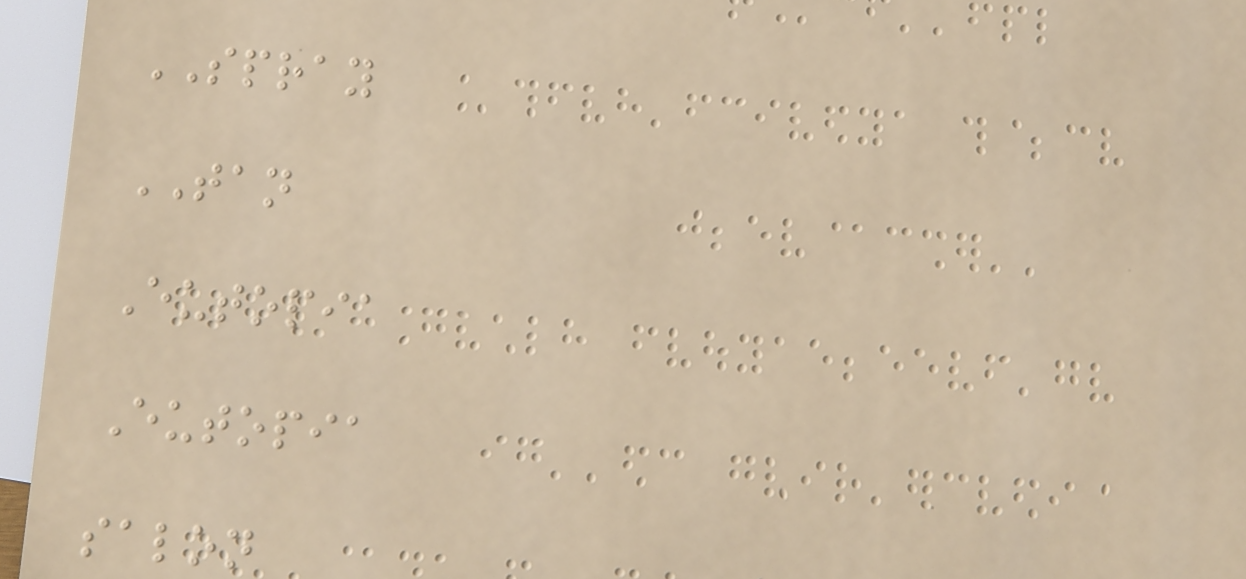SPRAY
TAN
Eutopia
Eutopia
salon
